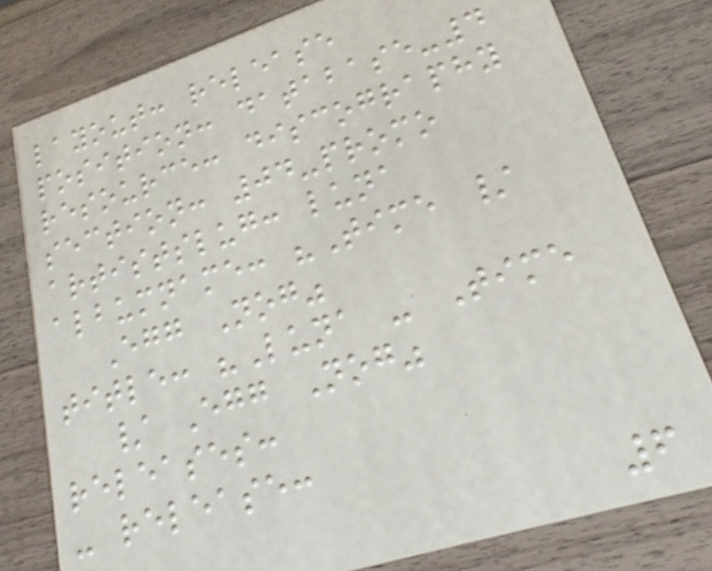layout: release
position: database-4
resource: discography
section: 04-promo
artistslug: luna
albumname: "Time /
Egg Nog"
title: "Luna - Time
/ Egg Nog"
releases:
- release:
6
